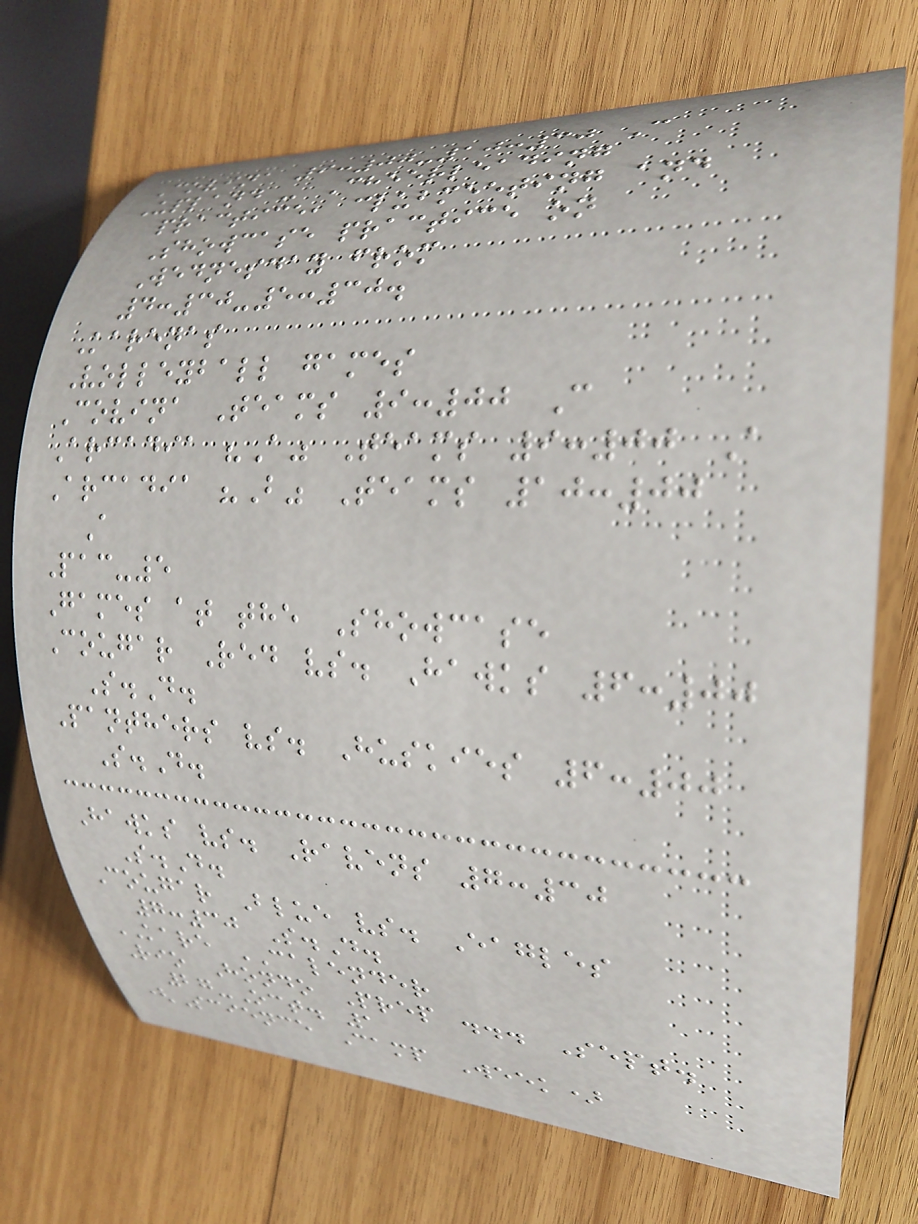Covina 9:00-10:30 C
Upland - Cheerleading
practice, clubmeeting and
Showcase practice on
Wednesday from
4:30-5:30.
Karenas
Volleyball games
Covina Teams 9:00 C
Arcadia "A" Teams 9:00 A
Arcadia "B" Teams 10:00
A
Pac-5
Games at the Showcase
Cougar Red vs. Hawks 6:00
S.D.
Panthers vs. Huskies 6:00
S.D.
Hawks vs. Ravens 7:30
S.D.
Cougar Blue vs. Eagles
7:30 S.D.
KARE CALENDER
Rio Hondo Prep ... Sept.
27-Oct. 1
(Science Camp Week)
